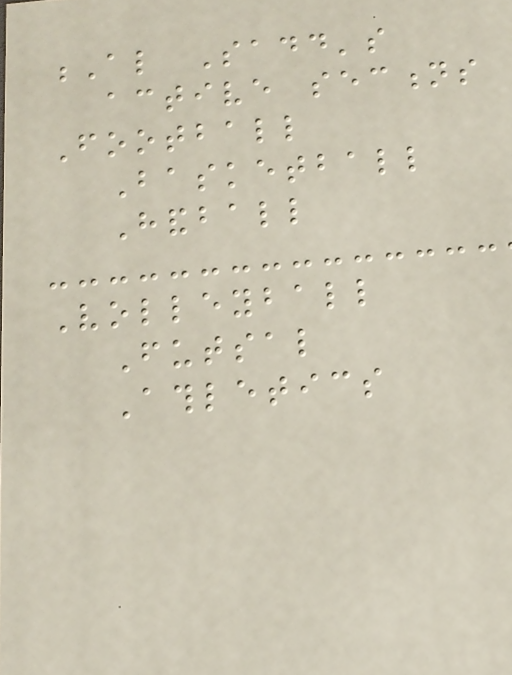Al Sadd's
active sections
Football
Basketball
Handball
Volleyball
Futsal
Athletics
